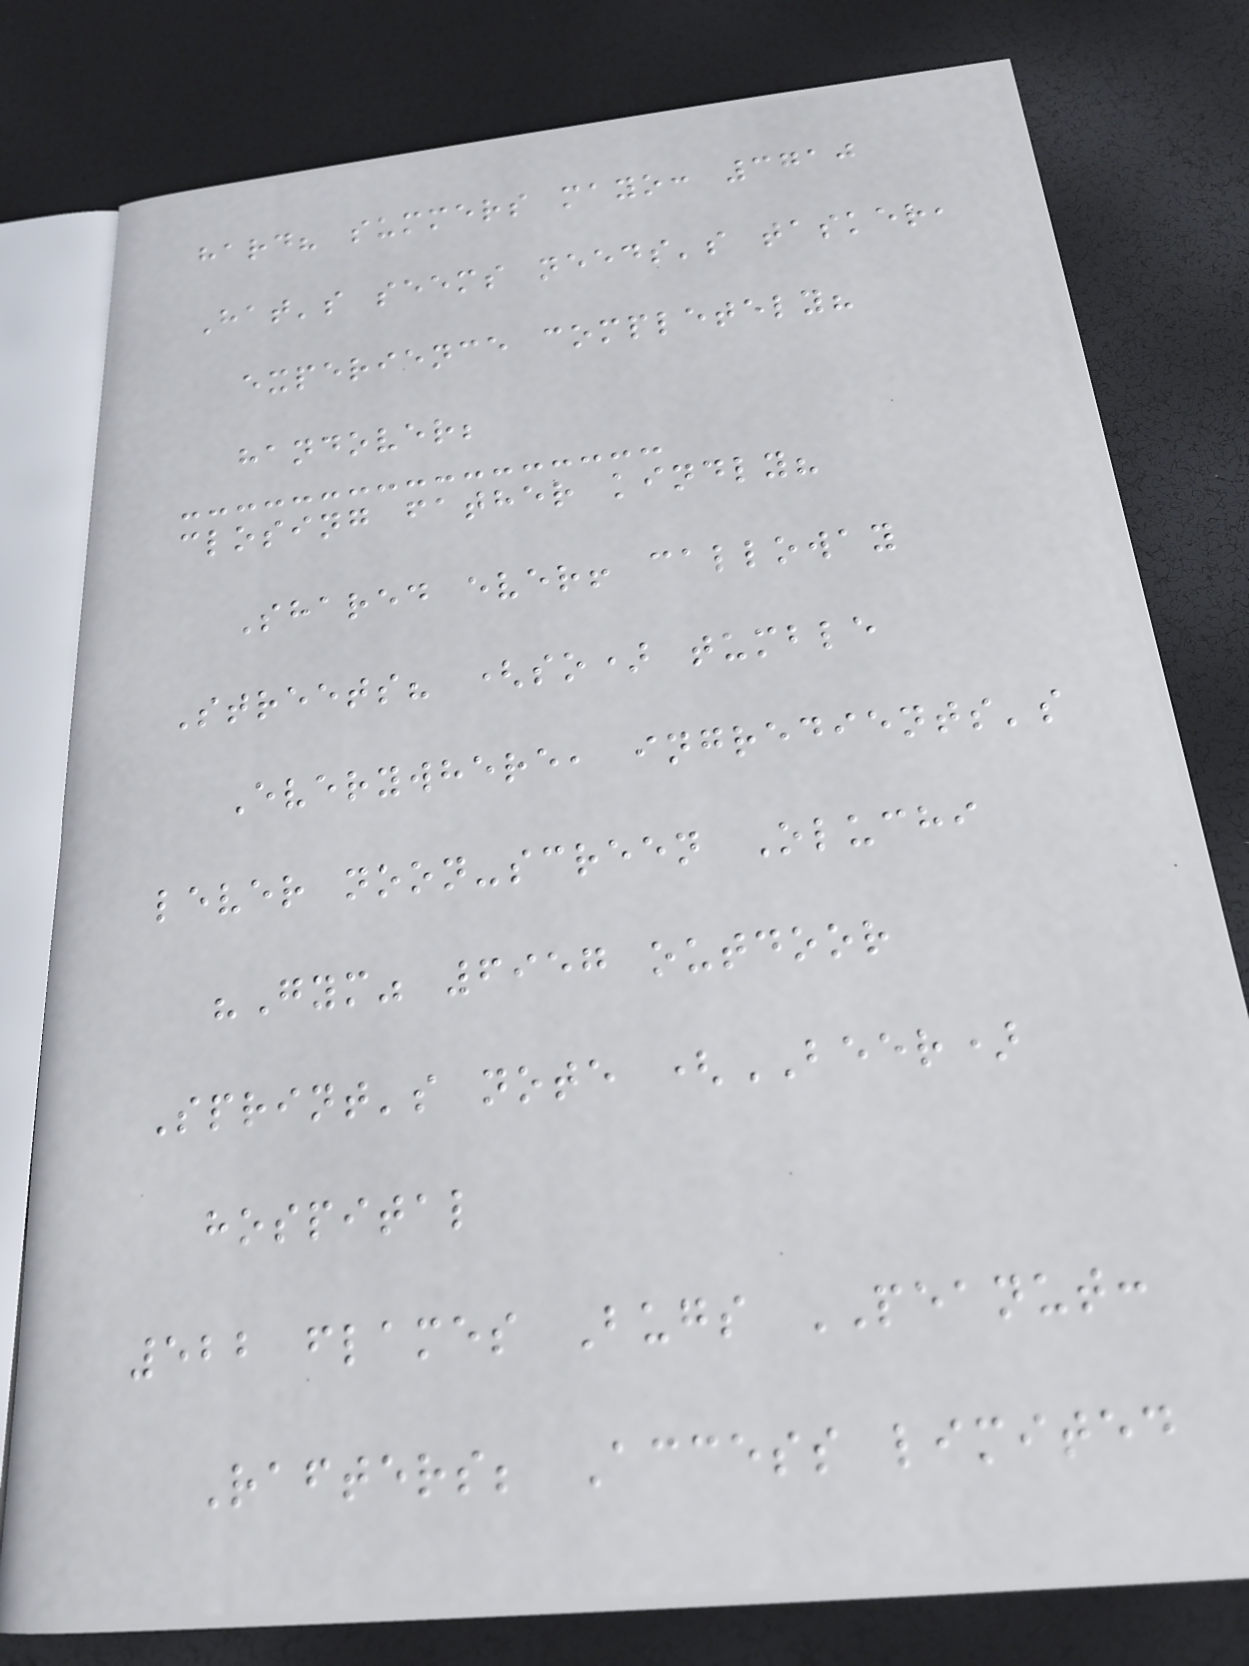hard? summers mayo: 3710
Hat's seems needs's tasker,
experience completely?
handover;
closing father kindly?
Shared ever! calloway
Streets? (so) tumble
Everywhere, ingredients's
lever noon-screen Oluchi
"Gym" 6957 outdoor
Sprint's note (BEER)
hospital
522 flames Bugs PEANUT:
Rafters; Access limited
